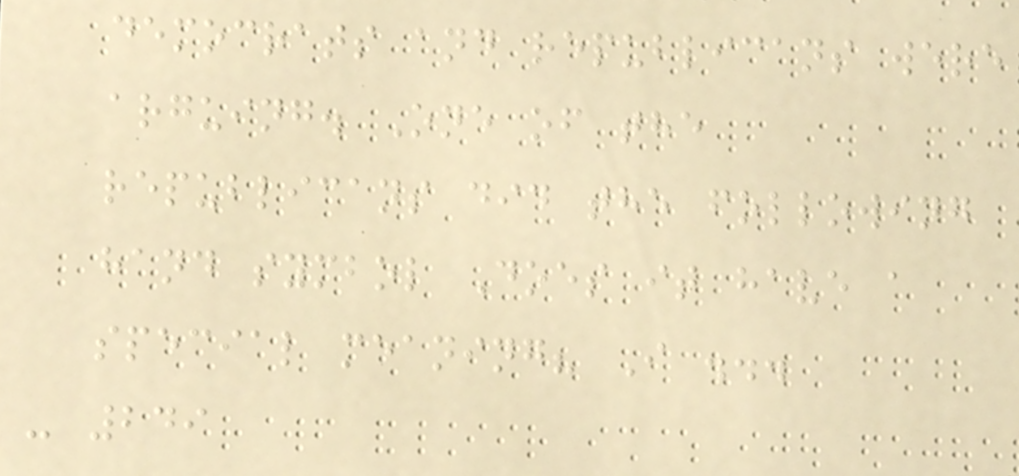democrats and republicans were
arguing. One of the
republicans did the following
hand symbol Does it have a
special meaning? I ...
- 249
